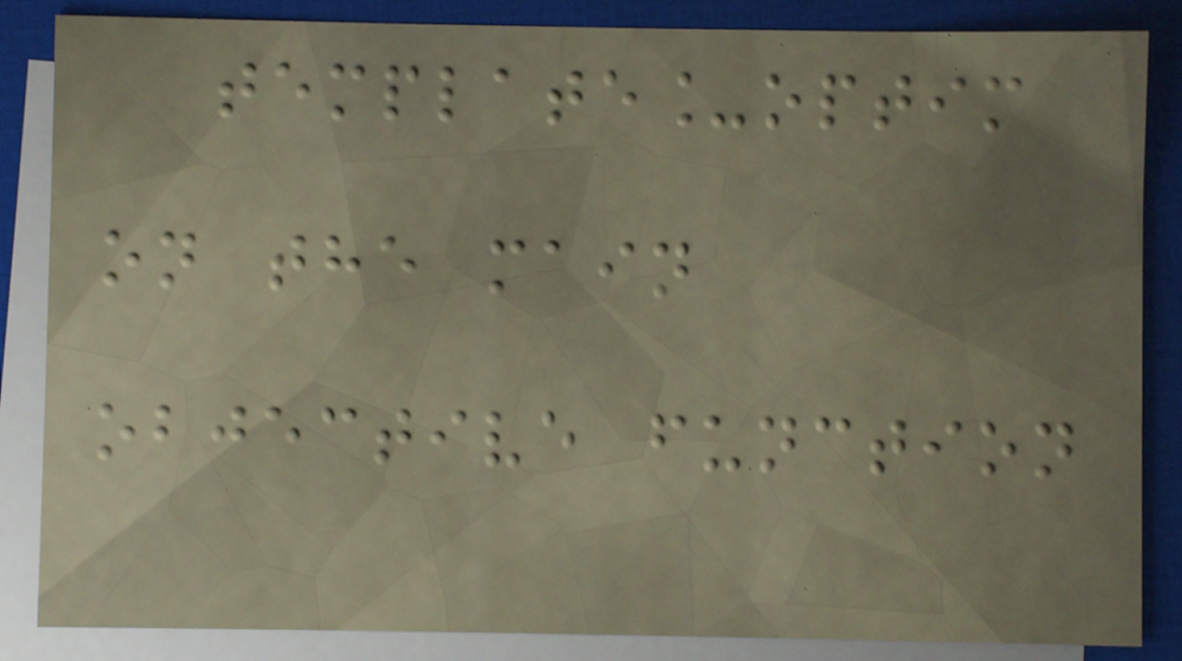template_optim
on the main
objective function
